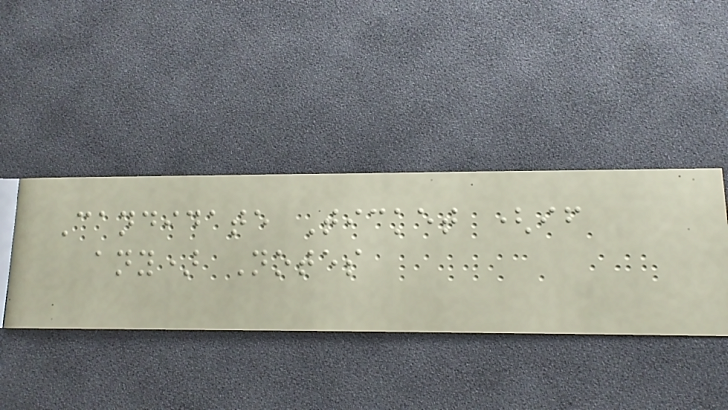Candidate Ticket (if
any) Notes
